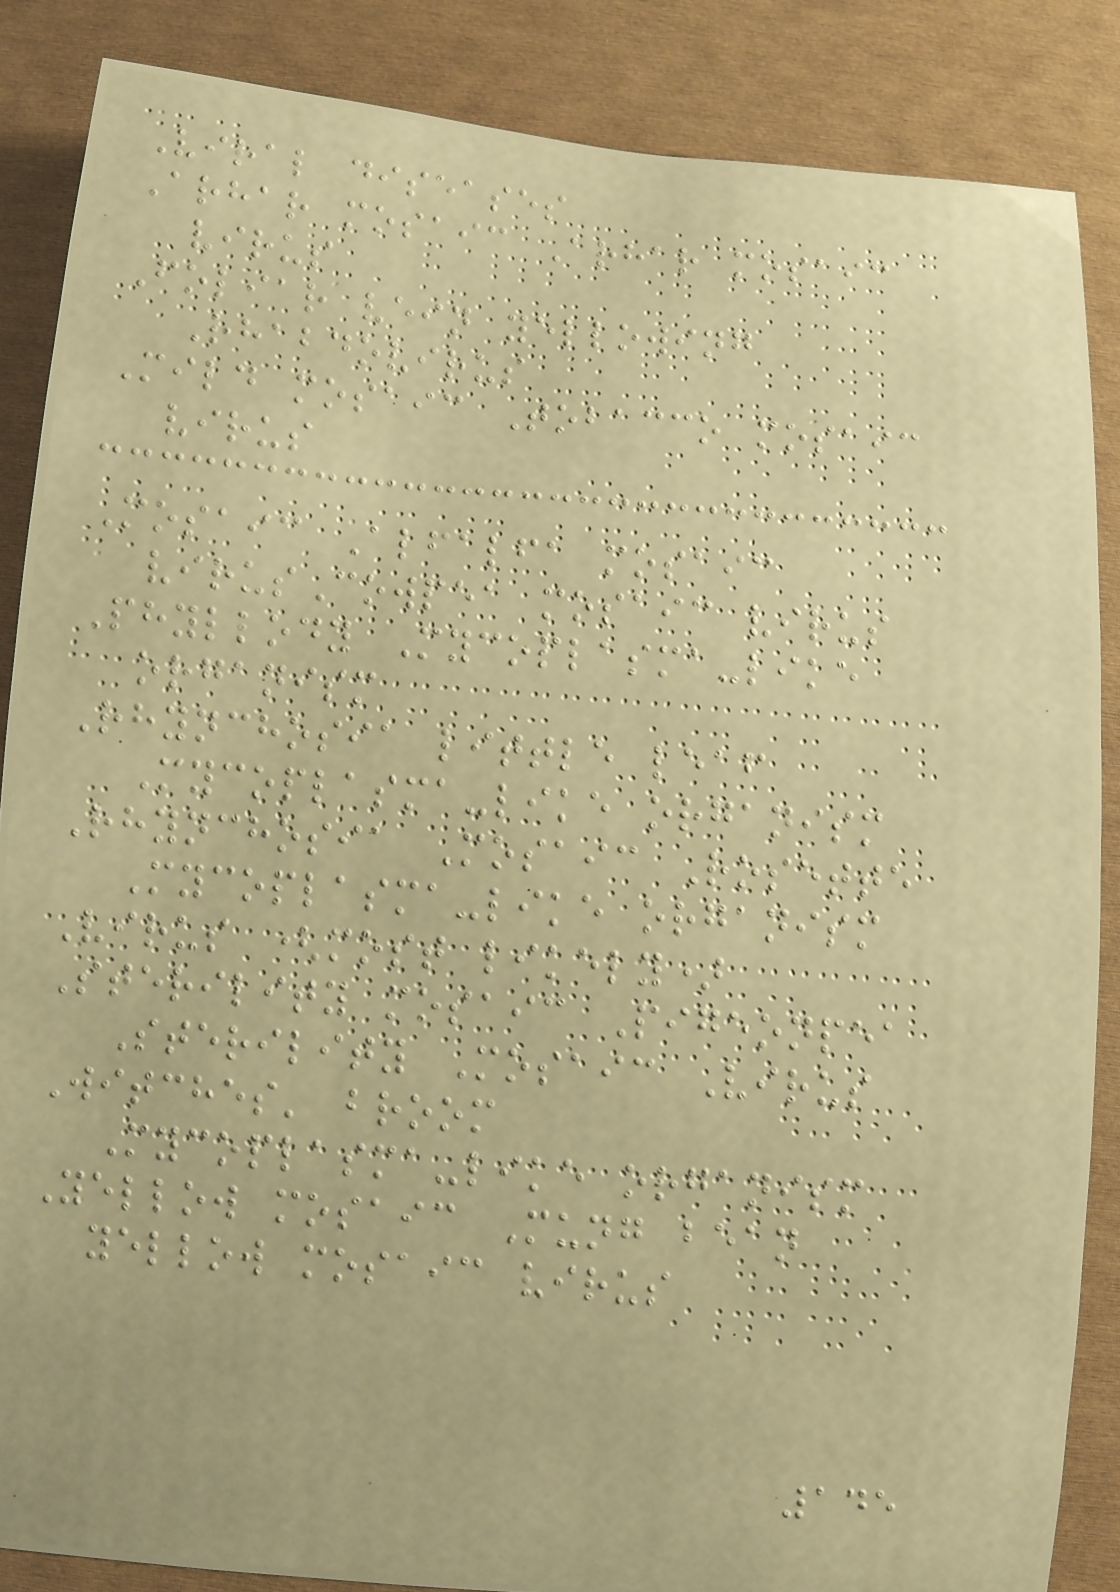Viral diseases
Arhar mosaic Arhar mosaic
virus
Foliar vein yellowing
Rhabdovirus
Mild mosaic Tobacco mosaic
virus
Mosaic Alfalfa mosaic
virusCowpea mosaic virus
Phyllody Mycoplasma-like
organism
Rhynchosia little leaf
Mycoplasma-like organism
Rhynchosia Mosaic Rosette
Mycoplasma-like organism
Virus (most likely)
Sterility mosaic Pigeonpea
Sterility Mosaic Virus
Witches' broom
Mycoplasma-like organism
Yellow mosaic Mung bean
yellow mosaic virus
145
